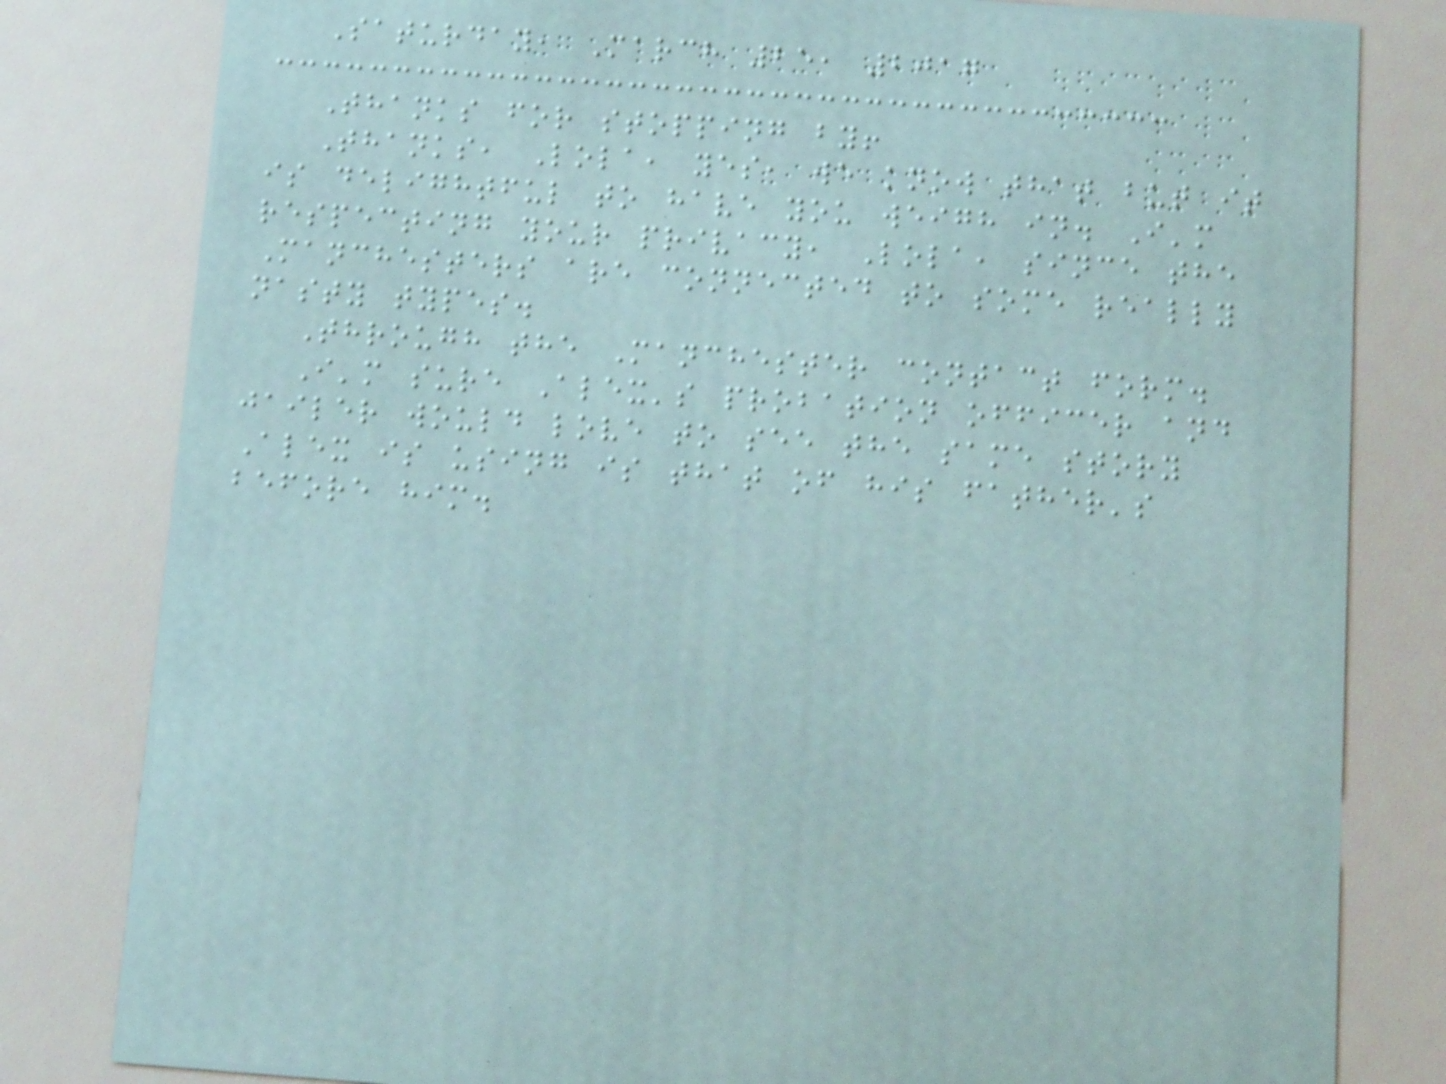Saturday, March 25, 2017
Thanks for stopping by!
Thanks, Lola, yes, we know that but it
is delightful to have you weigh in. I'm
respecting your privacy, Lola, since the
Manchesters are connected to some really
nasty types.
Through the Manchester contact form.
I'm sure Alex's probation officer and
jailer would love to see the same story
Alex is using is that of his father's
before him.
